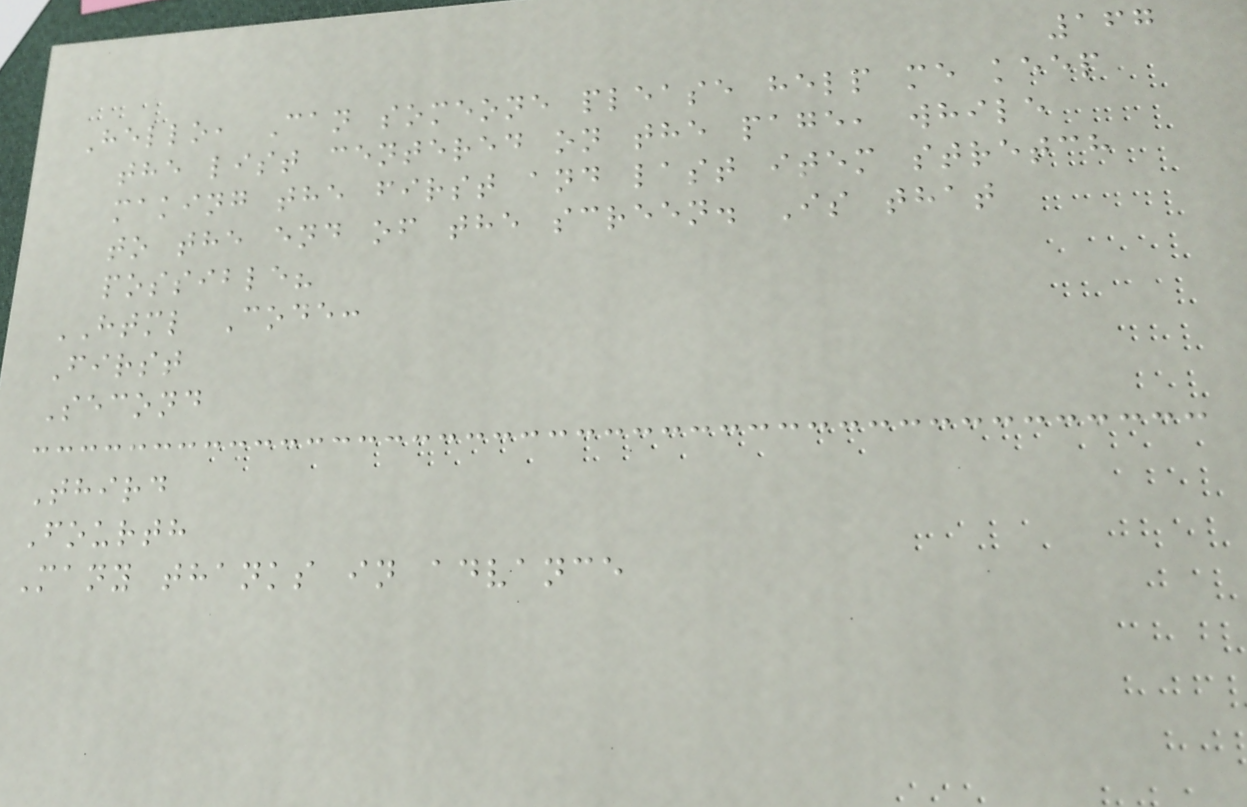167
Hello, Can someone please help me keep
the list centered on the page, while
making the first and last item stretch
to the end of the screen. Is that
possible?
HTML Code:
First
Second
Third
Fourth
Many thanks in advance
